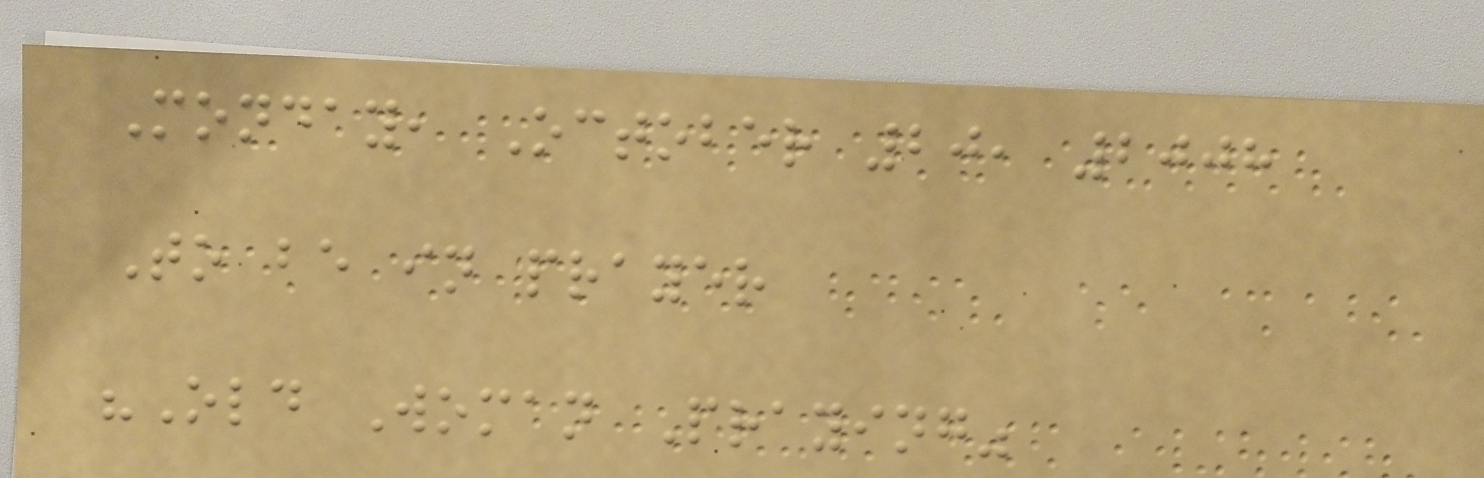Monday, October 20, 2008
To be in prayer
"Old Woman Praying"
